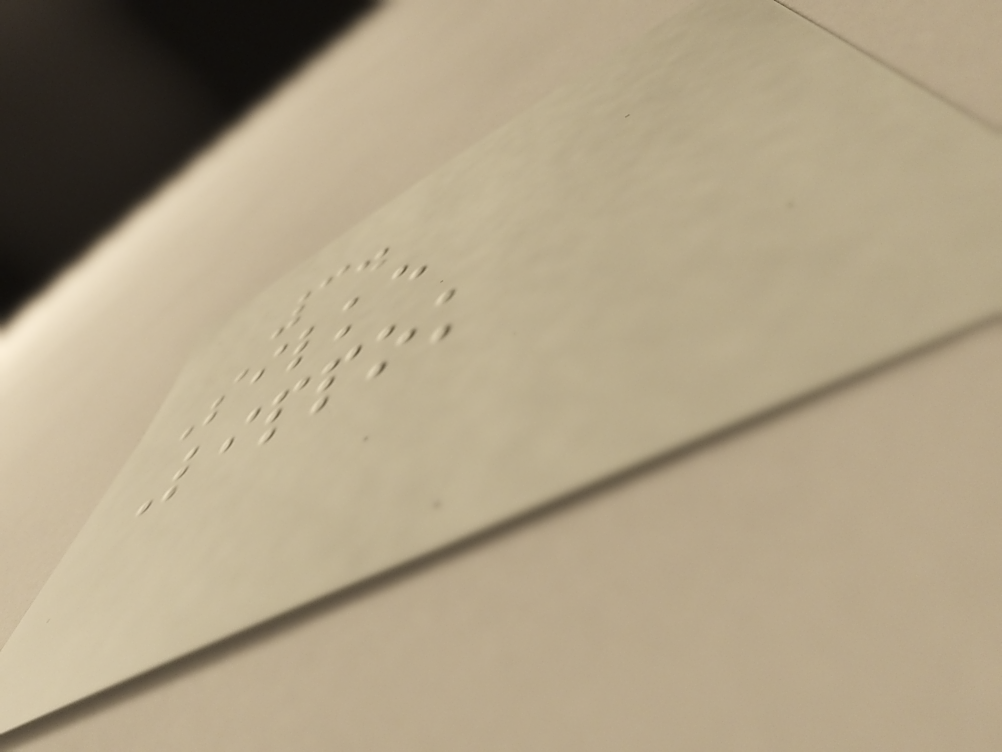3.
Silke
Lippok
